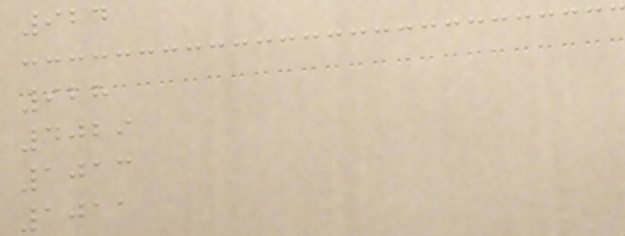924
928
4029
1013
1011
